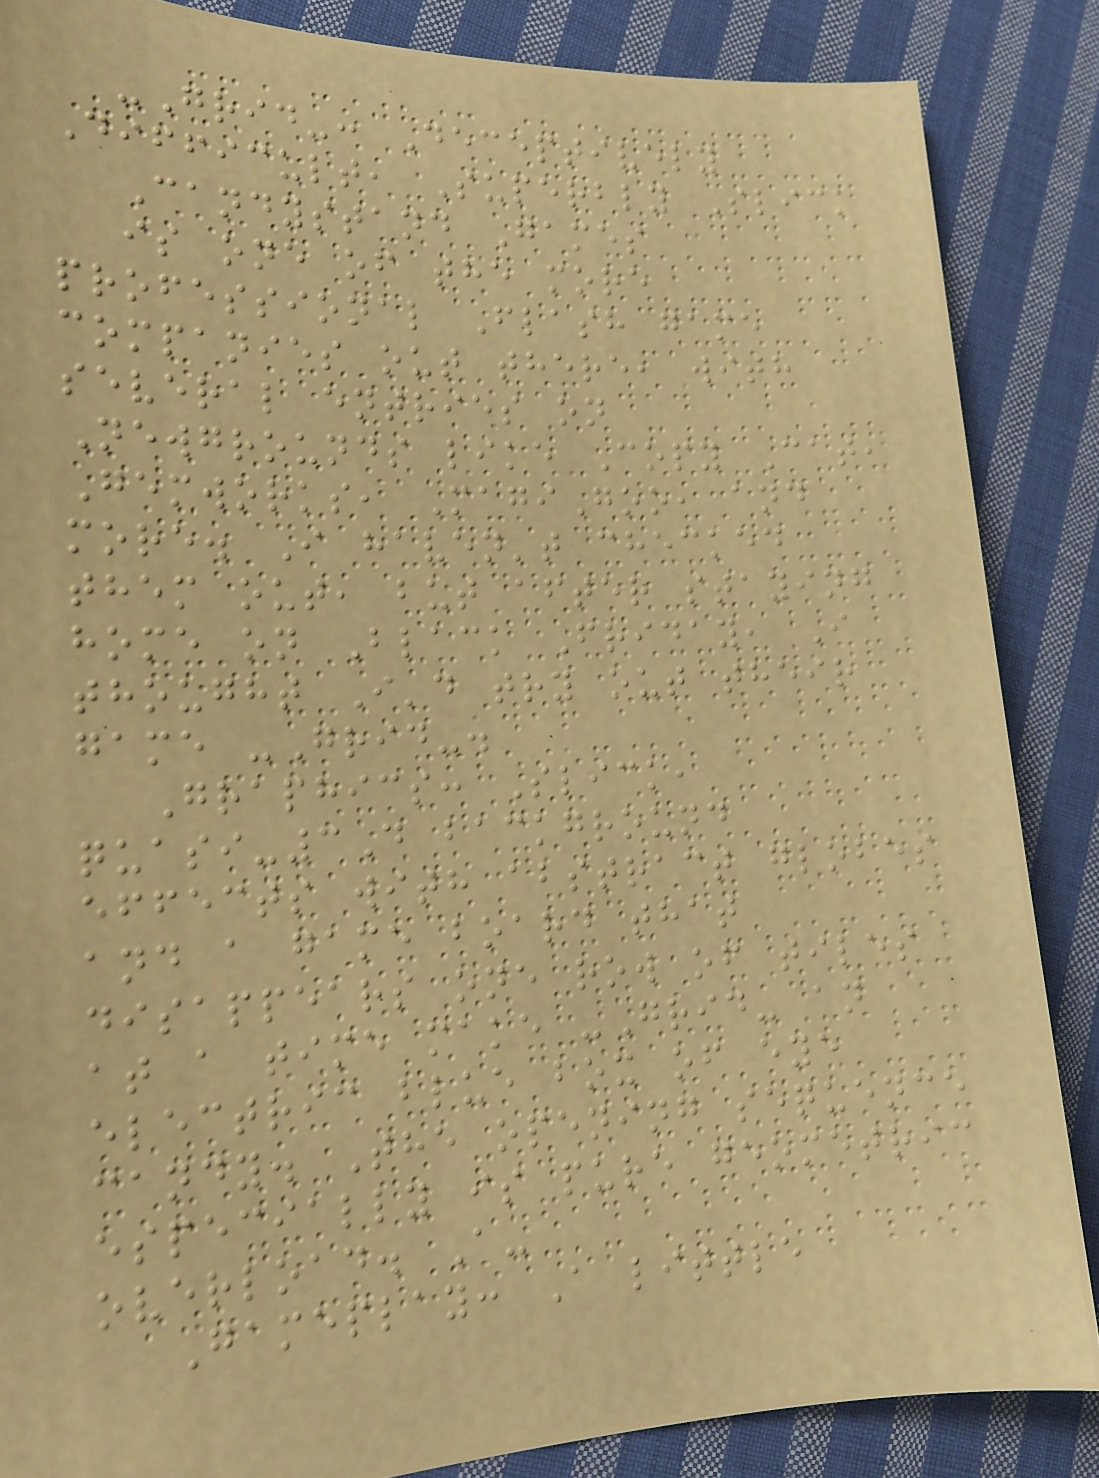-Grid-: Deceptively
Difficult, Superbly Slick
Candystand Games
is one of the more
professional Flash game
companies out there, with
several entries on
Newgrounds like Copy Cat,
Gemworks, MagiGoo, and
more. I haven't checked
them out, but after staying
home on Black Friday, I
thought I'd try out their
game -Grid-.
Graphics: Slick,
quasi-3D background
effects with abstract globes
and a game board that
disappears one row of tiles
at a time make -Grid- an
electric blue box of eye
candy. The opening sequence
especially is pure geometric
overload. A-
Gameplay: A little
